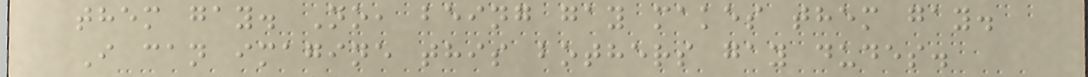them gay. No, being gay makes them gay.
I can imagine this bothers gay dudes.
